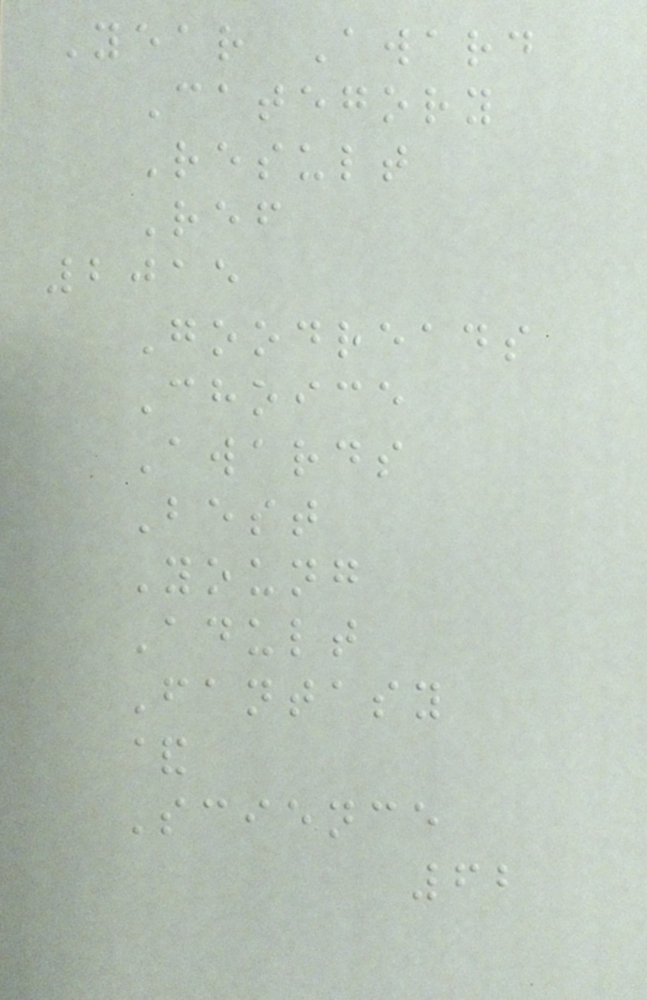Year Award
Category
Result
Ref
2015
Goodreads
Choice
Awards
Best
Young
Adult
Fantasy
&
Science
62
